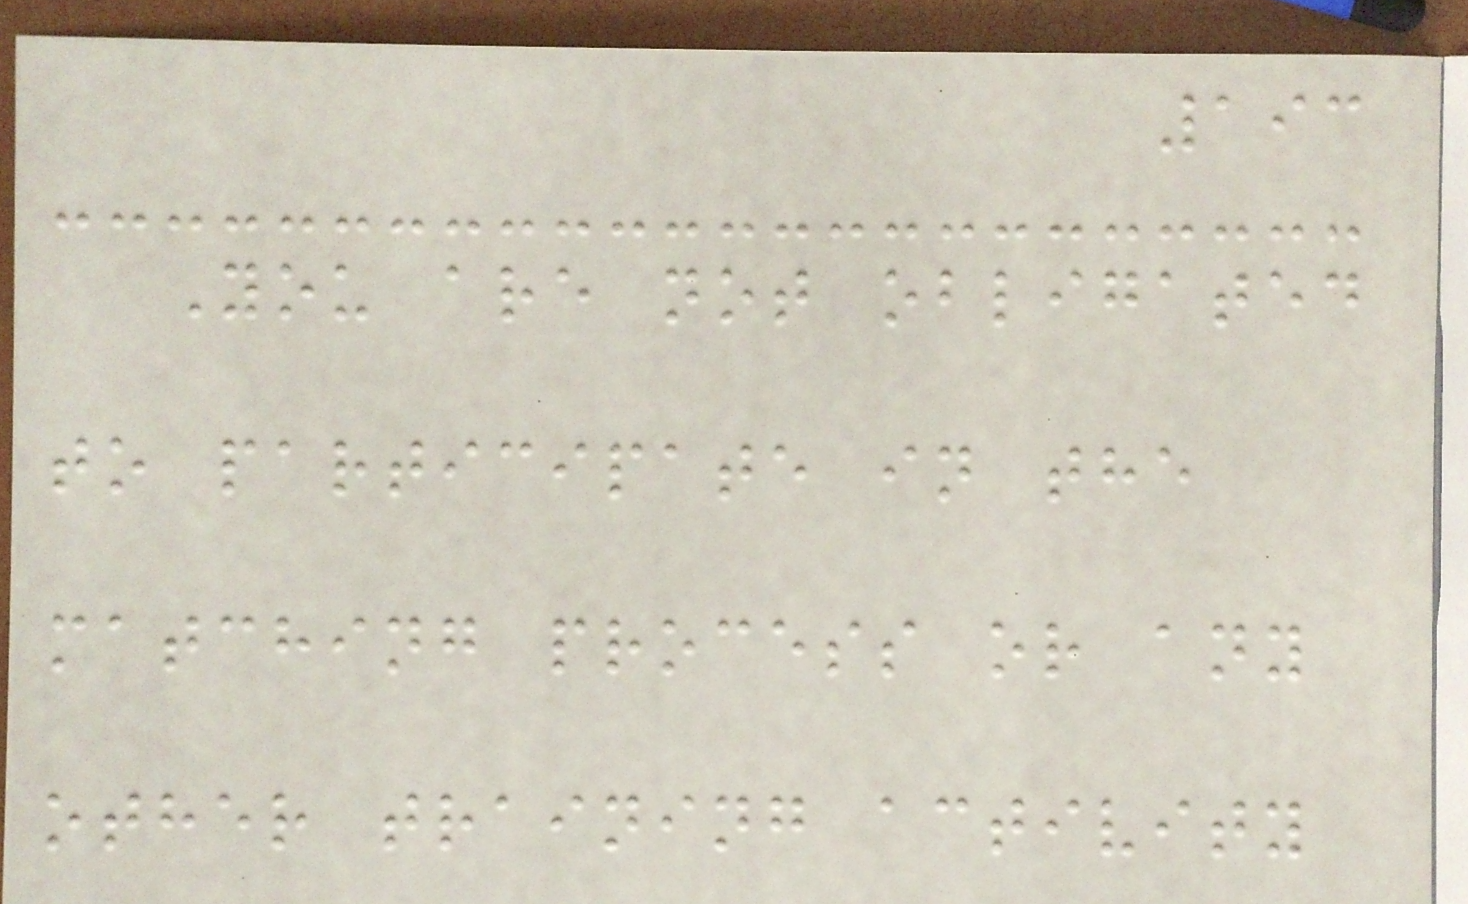193
You are not obligated
to participate in the
matching process or any
other training activity
